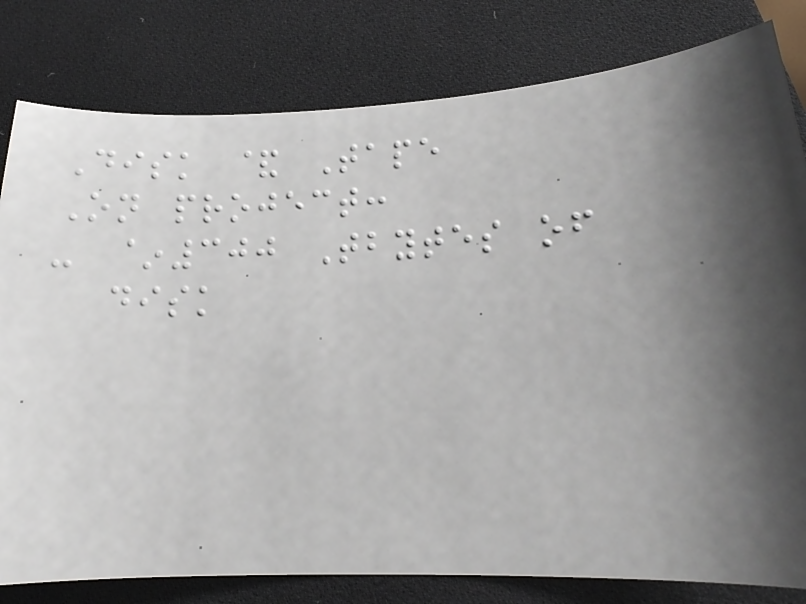Disk & Tape
On project:
- ~300 Tbytes of
disk
